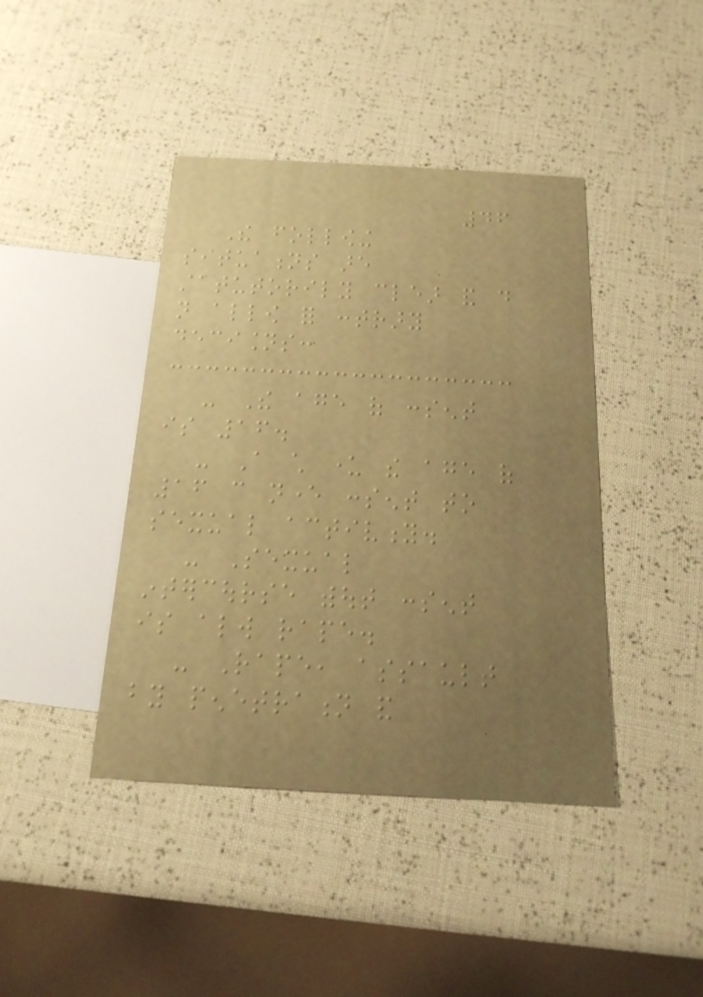46
The following
situations are
statutorily clear and do
not allow for contrary
decisions:
- The age of consent
is 16.
- A child under the age of
16 can never consent to
sexual activity.
- Sexual
intercourse without consent
is always rape.
- Rape, assault
by penetration and
